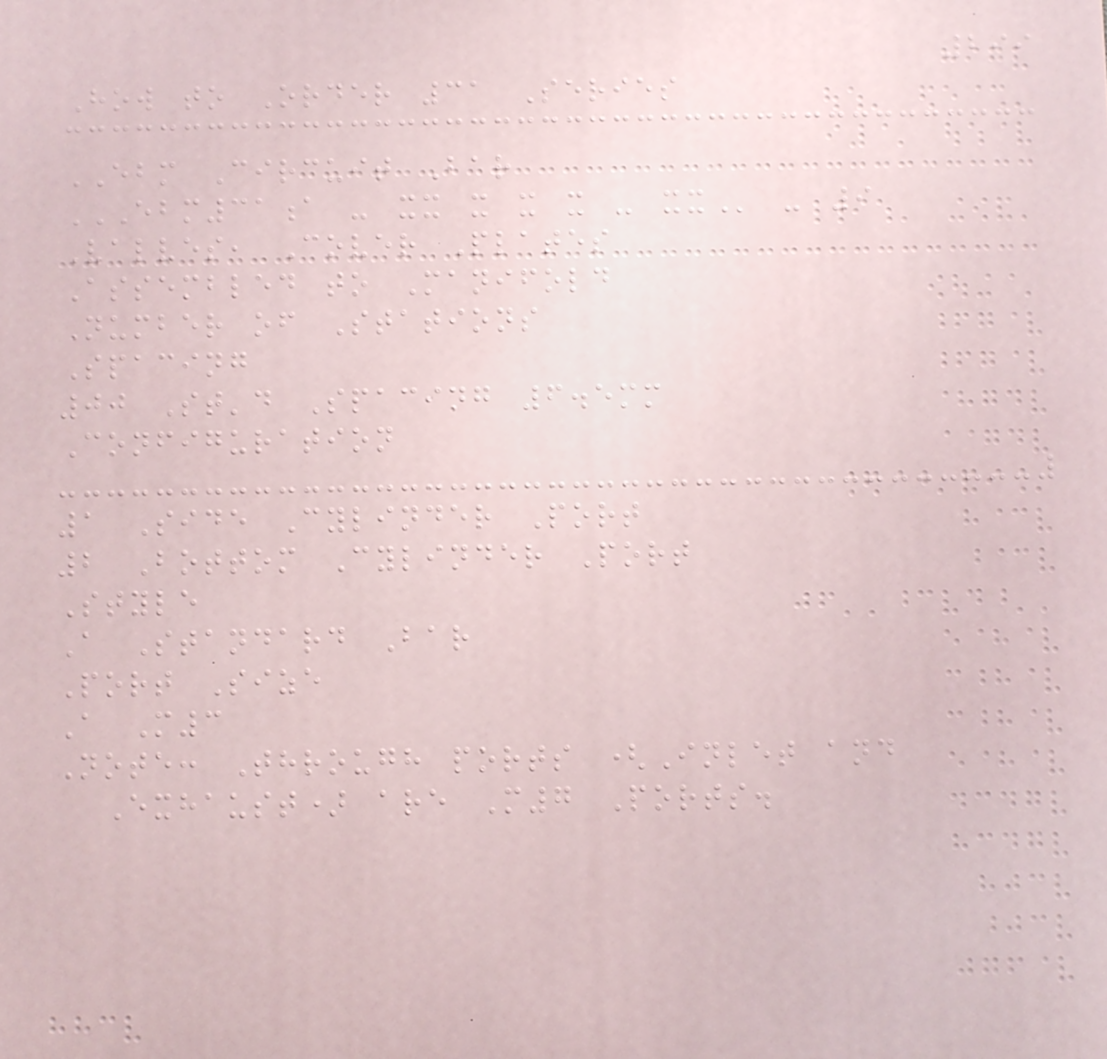299
How to Order 31 Series
EBM Circuit Bar
EBM31A - XX X X X - XX - 9
Valves, Cover Plates
Assembled to Manifold
Number of Stations
Spacing
00 St'd Spacing 6.5mm
Configuration
1 Side Cylinder Port
2 Bottom Cylinder Port
Style
A Standard Bar
Port Size
A M3
Note: Through ports (Inlet and
Exhaust) are M7 Ports.
